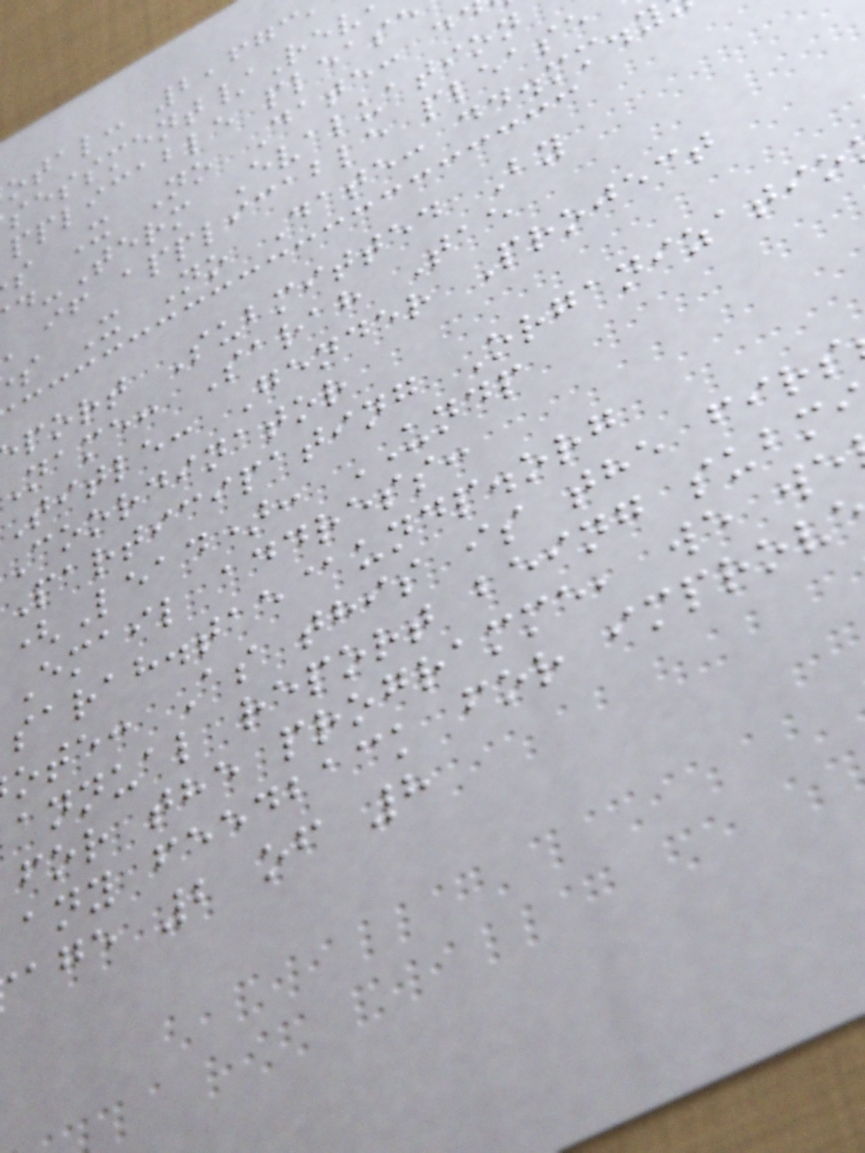otal: 2,673
pplicable please
s X No Date: d
d-Term Evaluation
if applicable please
s X No Date: dd.mm.y
port Submitted By
name: Sarah Tae
title: Gender Project
Coordinator
Participating Organizatio
(Lead): UNDP
Email address:
sarah.tae@undp.org
ote: As this is the firs
annual report being subm
for the programme, we we
any feedback for improv
age 2 of 8
